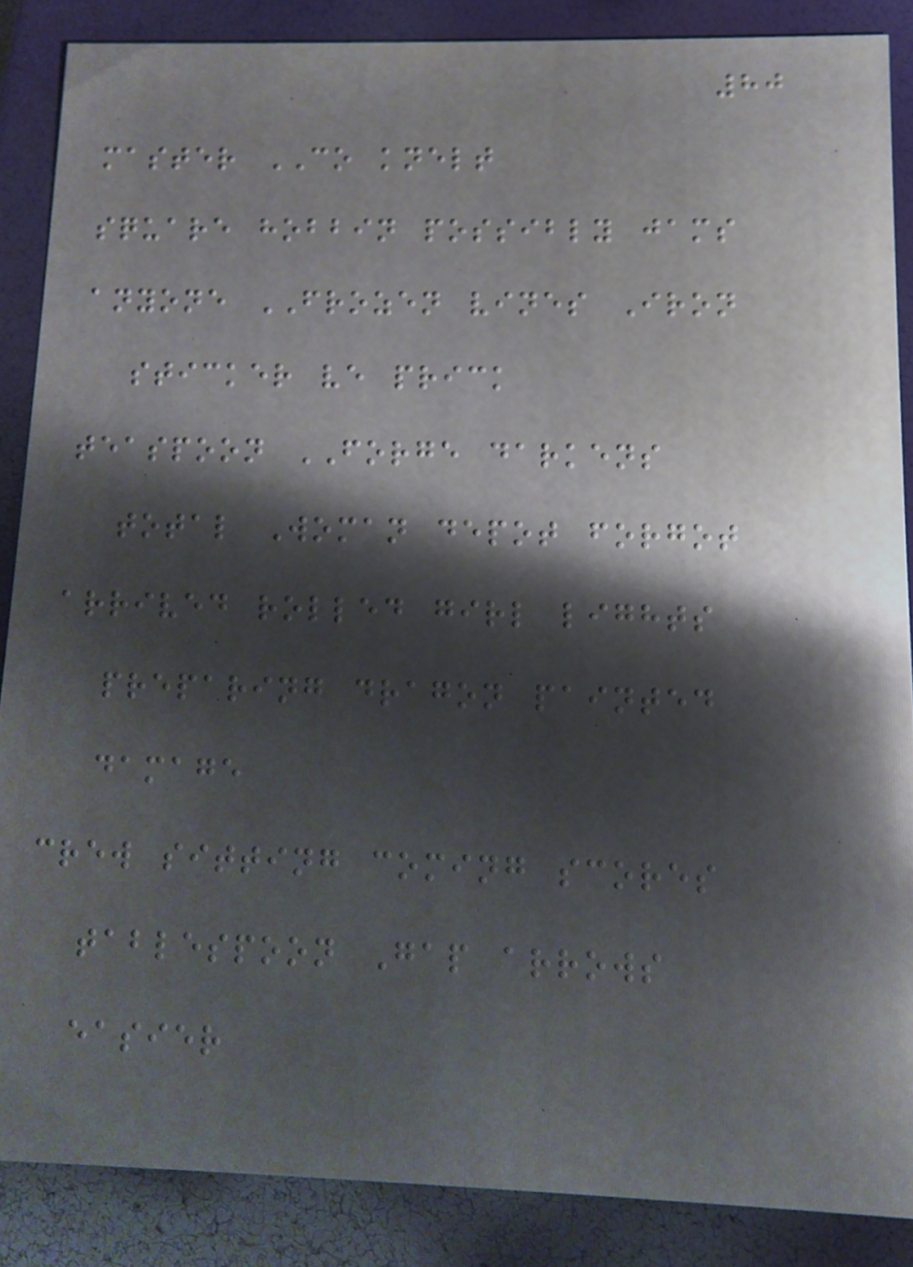80
master CO knelt
square hobbin possibly jams
anyone FROZEN vines Iron
sticker ve prick
teaspoon FORGE darkens
total Woman depot forgot
arrived rolled girl lights
preparing dragon painted
damage
crew sitting coming scores
tablespoon Gap arrows
easier
